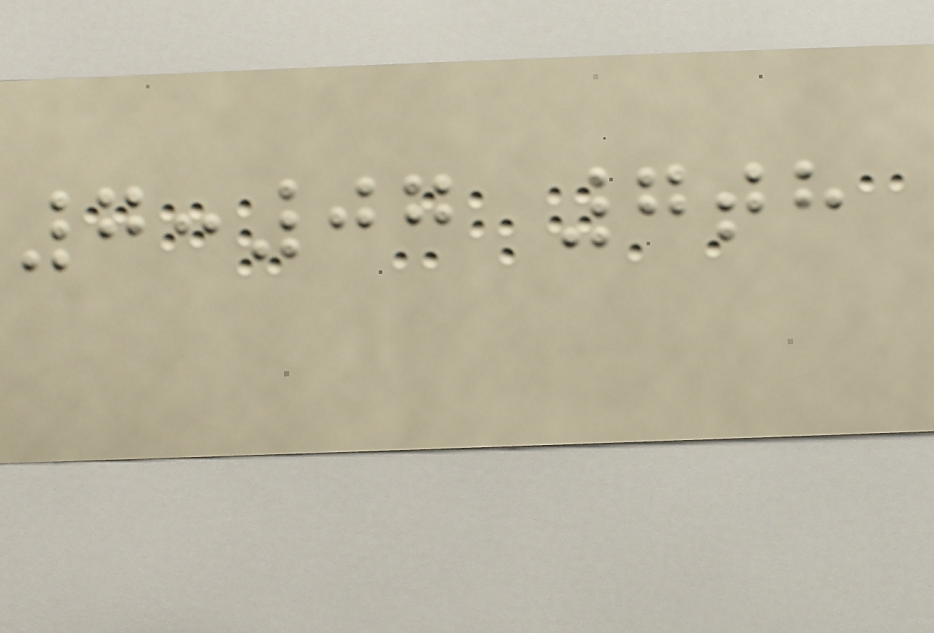7:07 7th
